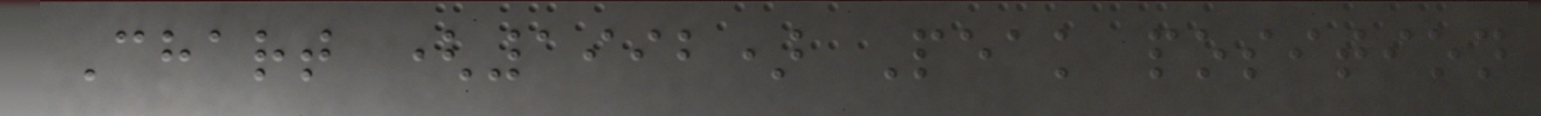Chart (1992) Peak position
